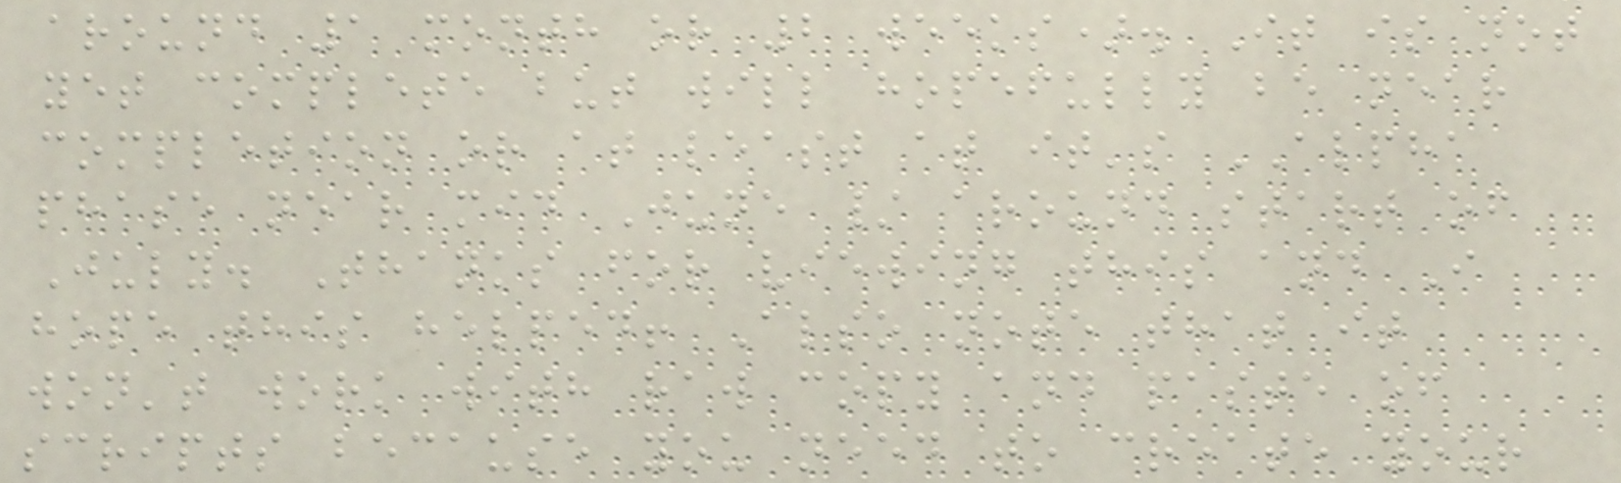around 1 month or 2 weeks). It is not
yet complete but will hopefully be near
completion or at least at it's ALPHA
phase near mid June / around start of
July. Thanks for viewing this and I
hope this helped! Also note that it
won't work with raw copy and paste of
scripts because you need to create your
